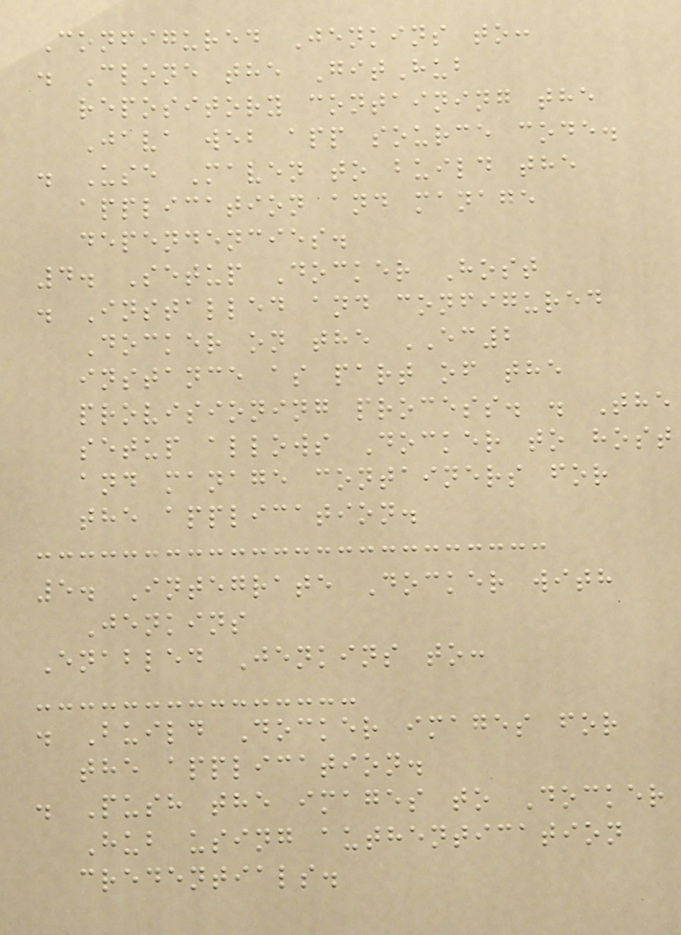Configured Jenkins to:
. Clone the GitHub
repository containing the
Java web app source code.
. Use Maven to build the
application and manage
dependencies.
4. Setup Docker Host
. Installed and configured
Docker on the EC2
instance as part of the
provisioning process. . The
setup allows Docker to host
and manage containers for
the application.
5. Integrate Docker with
Jenkins
Enabled Jenkins to:
. Build Docker images for
the application.
. Push the images to Docker
Hub using authentication
credentials.
